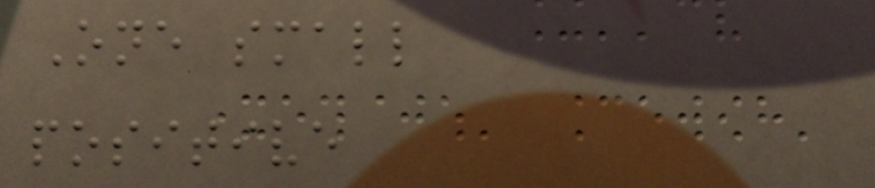One small
positive
